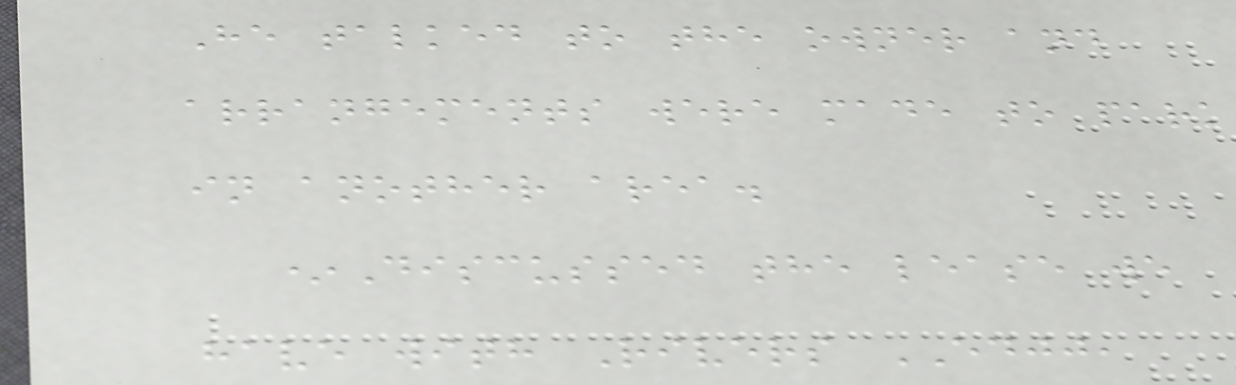He talked to the owner and
arrangements were made to park
in another area.
*Discussed the lease we
have with Rivers EDJJ,
